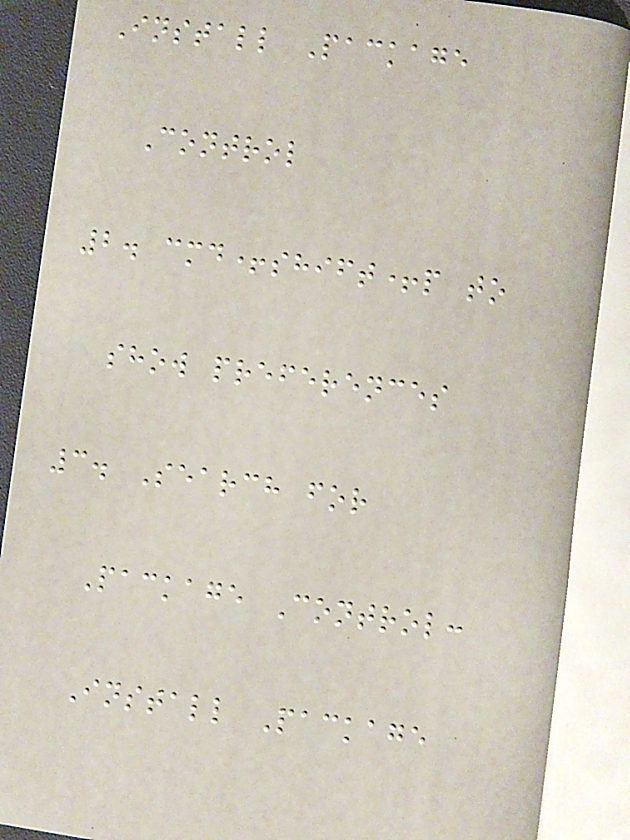Install Package
Control
2. cmd+shift+p to
show preferences
3. Search for
Package Control:
Install Package
